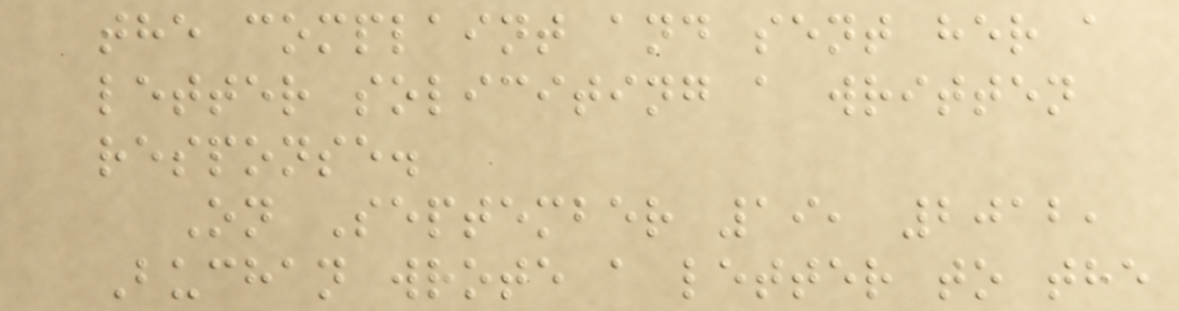the complaint and sent her a
letter soliciting a written
response.
On September 19, 2012,
Buchan wrote a letter to the
